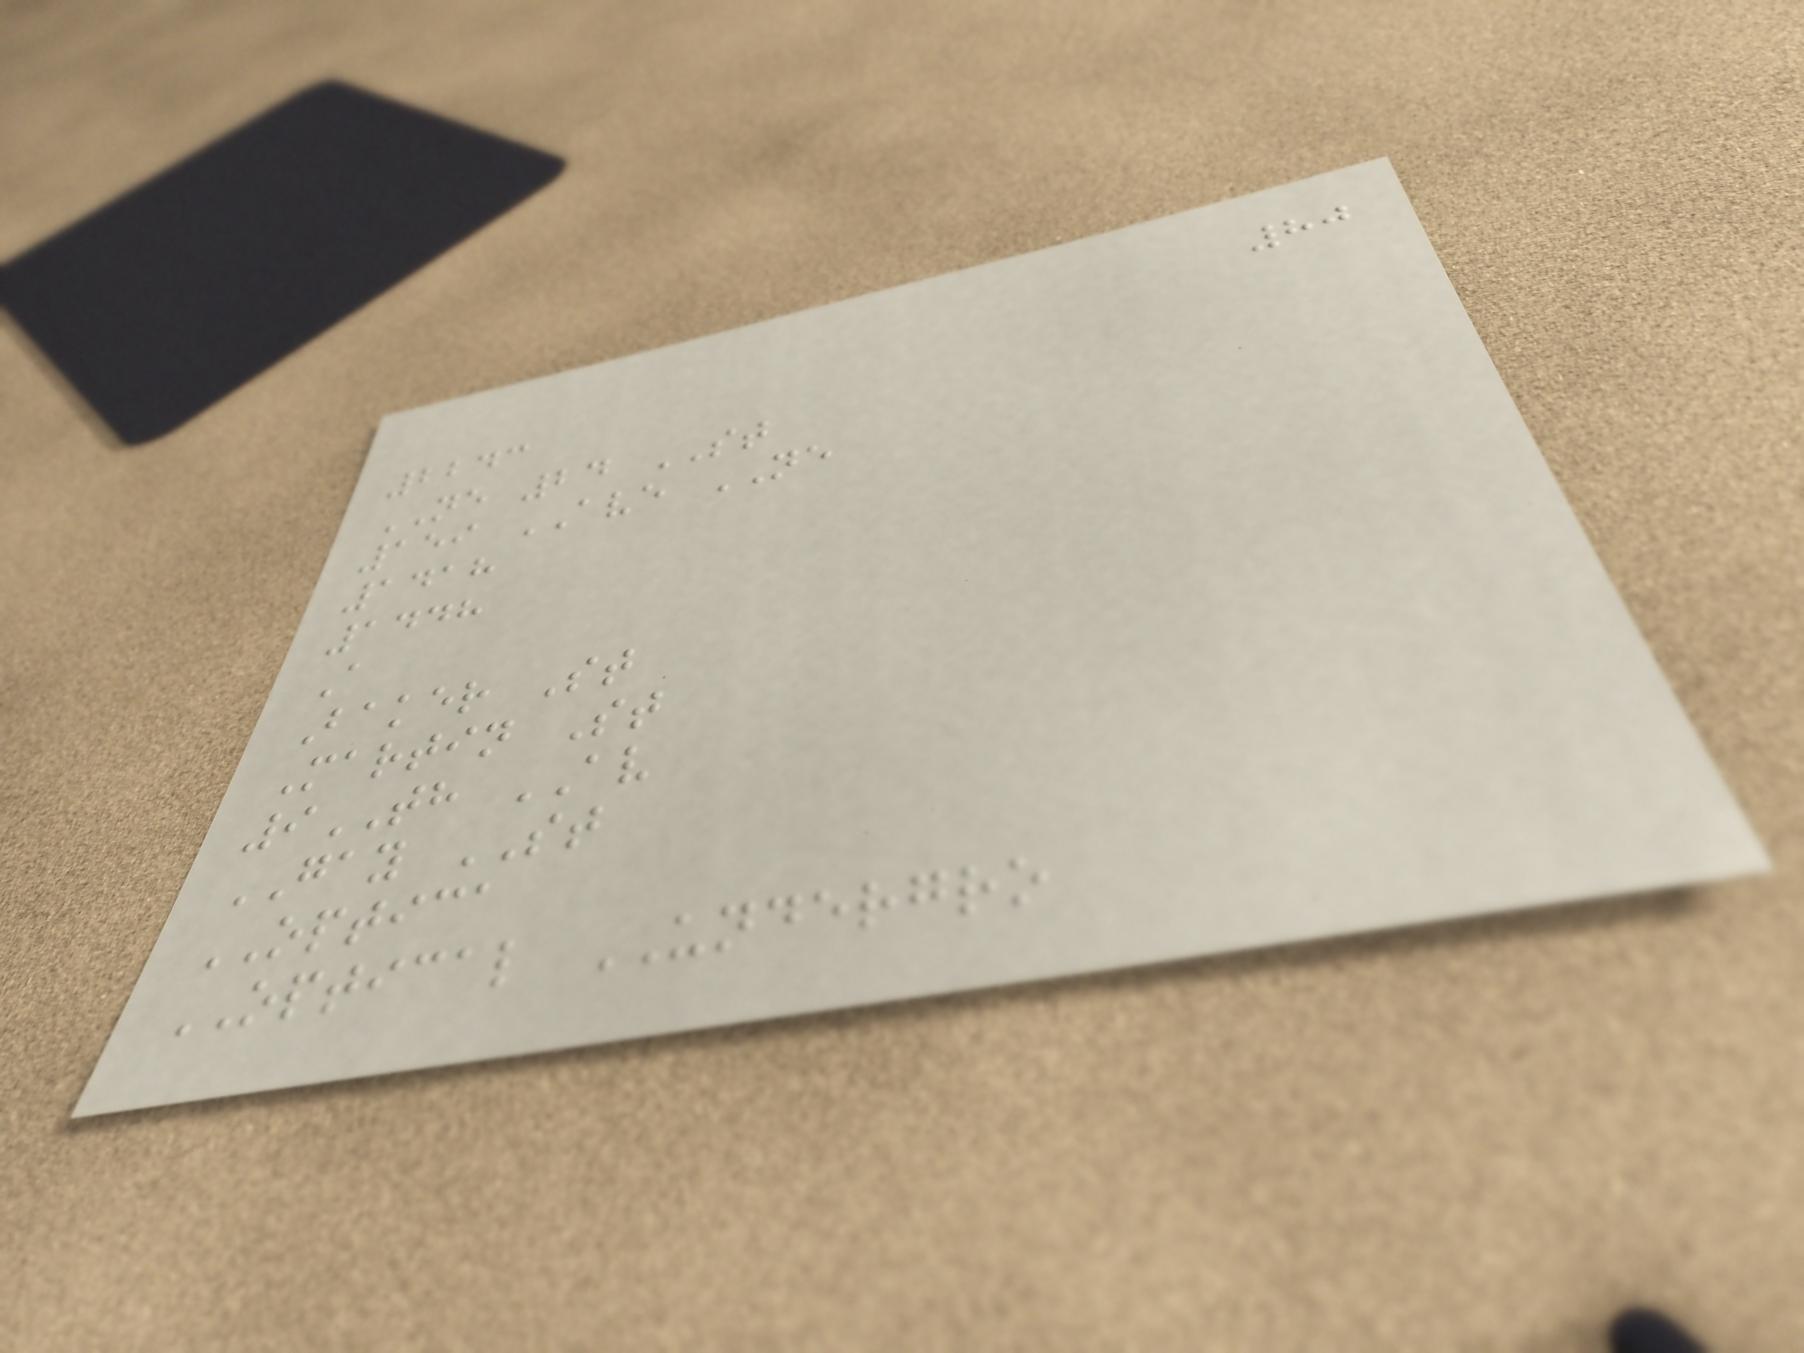80
2243
NE 24 ST
159 AVE NE
1418
1448
A
Baker St
Martin St
9TH AV
GAY ST
OPTICA
OPTICAL UNDERGRO
